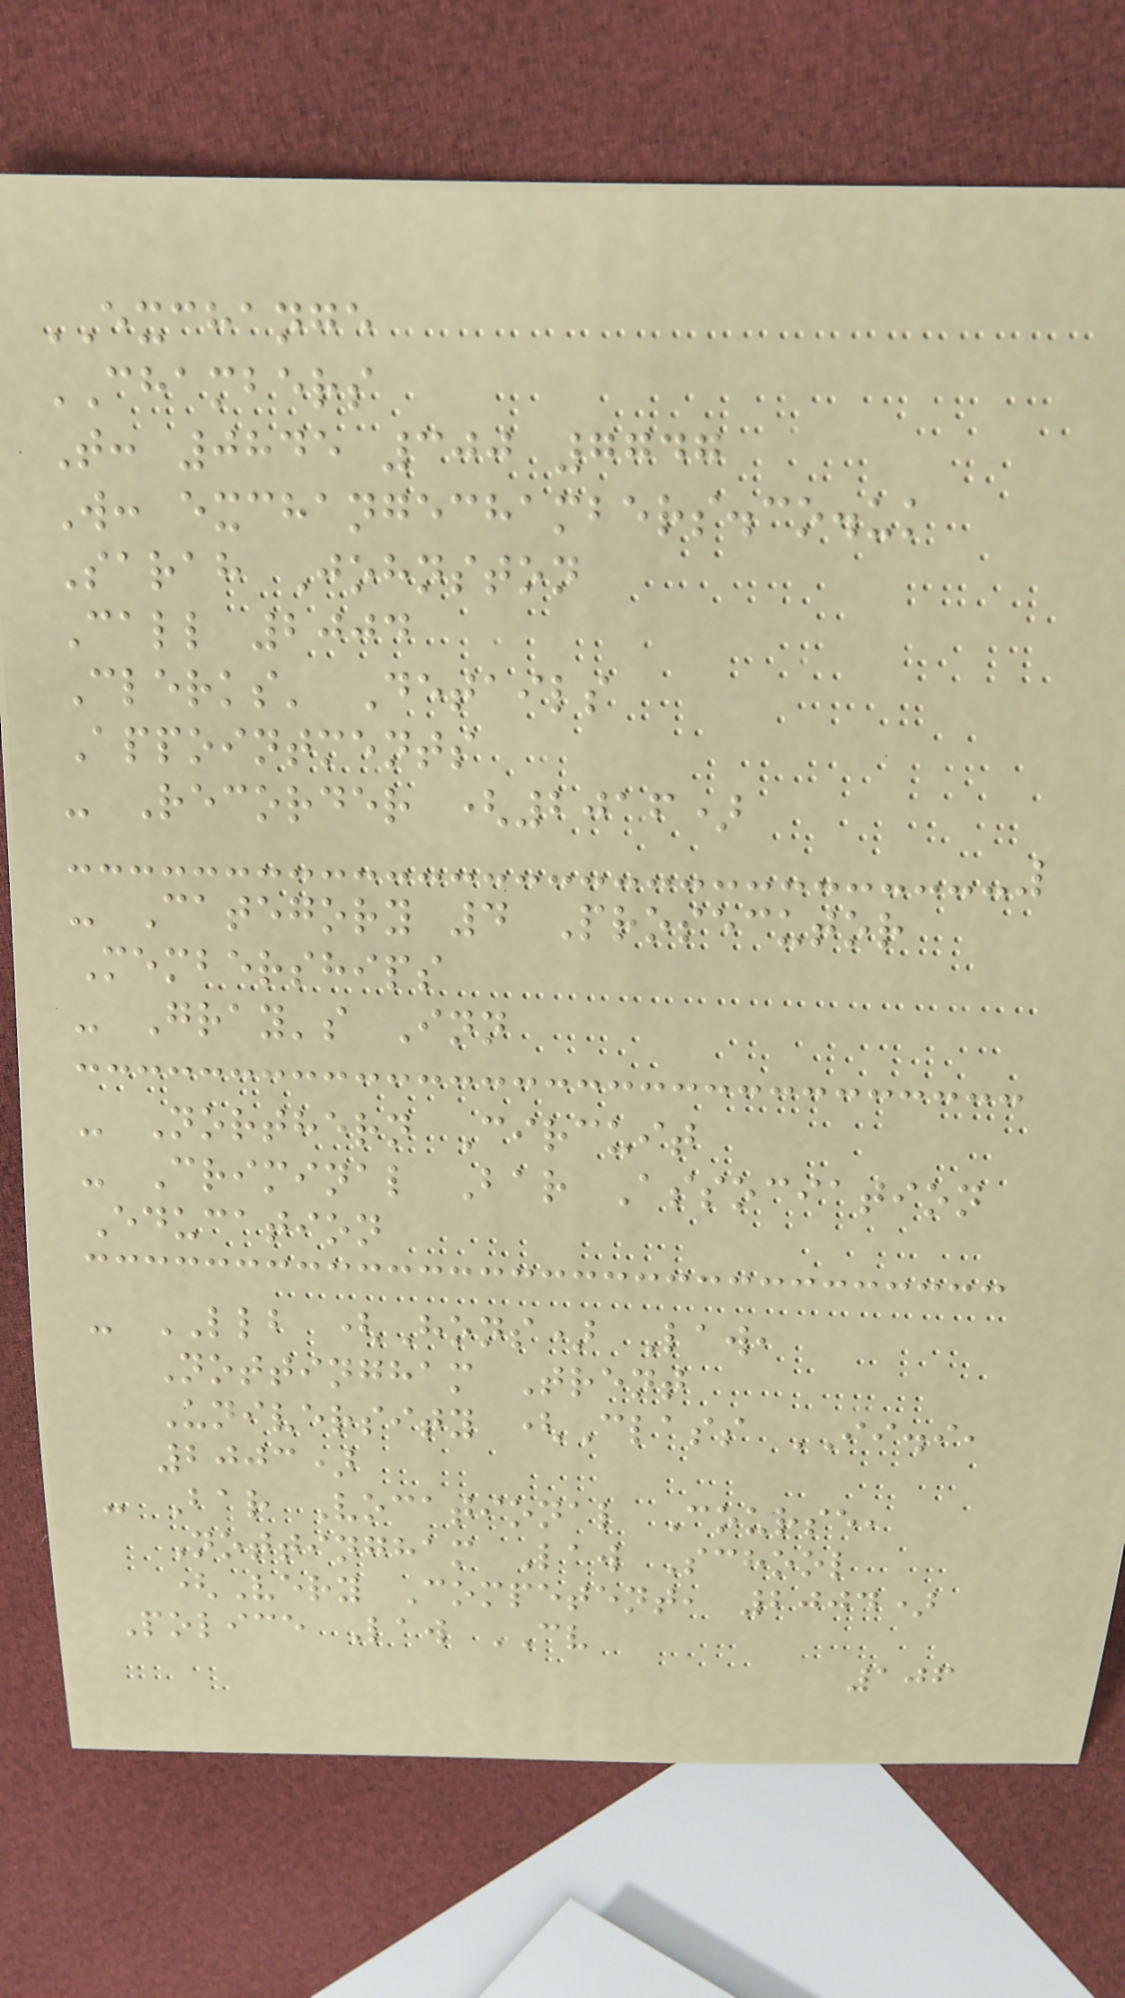EXCHANGE
CHAMBERS
T: 0845 300 7747
W: exchangechambers.co.uk
Sarah Johnston
Call 2004
Clerks' Details
Appointments
- Recorder (2016)
- Category 4 Prosecutor
Memberships
- Gray's Inn
- Northern Circuit
- Criminal Bar Association
Education
- LLB (Hons) Law,
Nottingham Trent
University (Class II.i,
2003)
- Bar Vocational Course,
Nottingham Law School
(Very Competent, 2004)
Police Law CV
106
